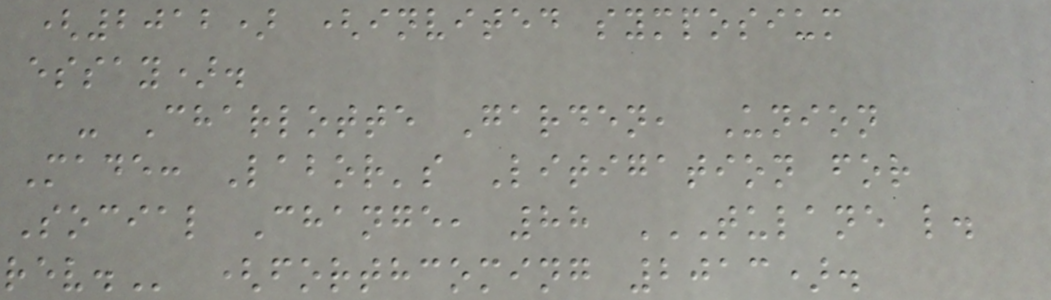(2012) (invited symposium
essay).
- Charlotte Garden, Union
Made: Labor's Litigation for
Social Change, 88 TULANE L.
REV. (forthcoming 2013).
